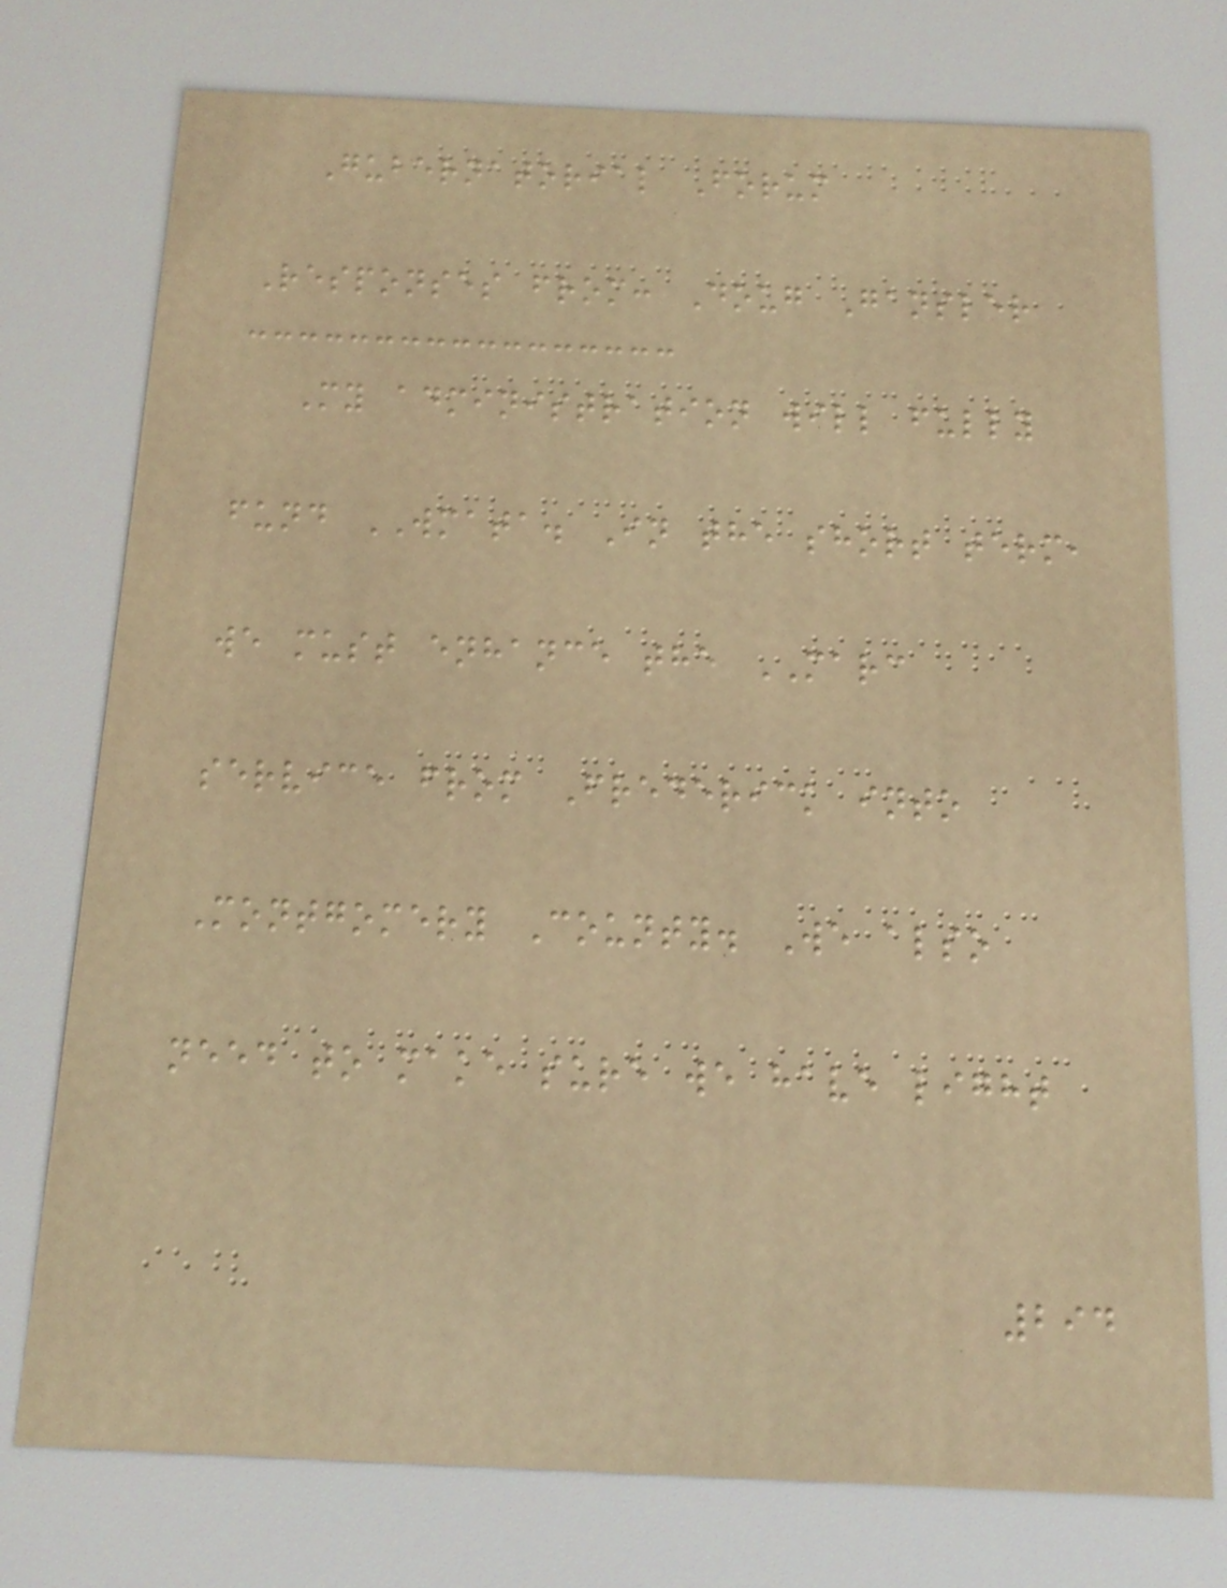Gubernatorial Forum
Responses from: Doug Gansler
My administration will fully
fund WMATA. In the short term,
we must enhance the MARC
service from Frederick into
Montgomery County. We also
need to make sure we have light
294
